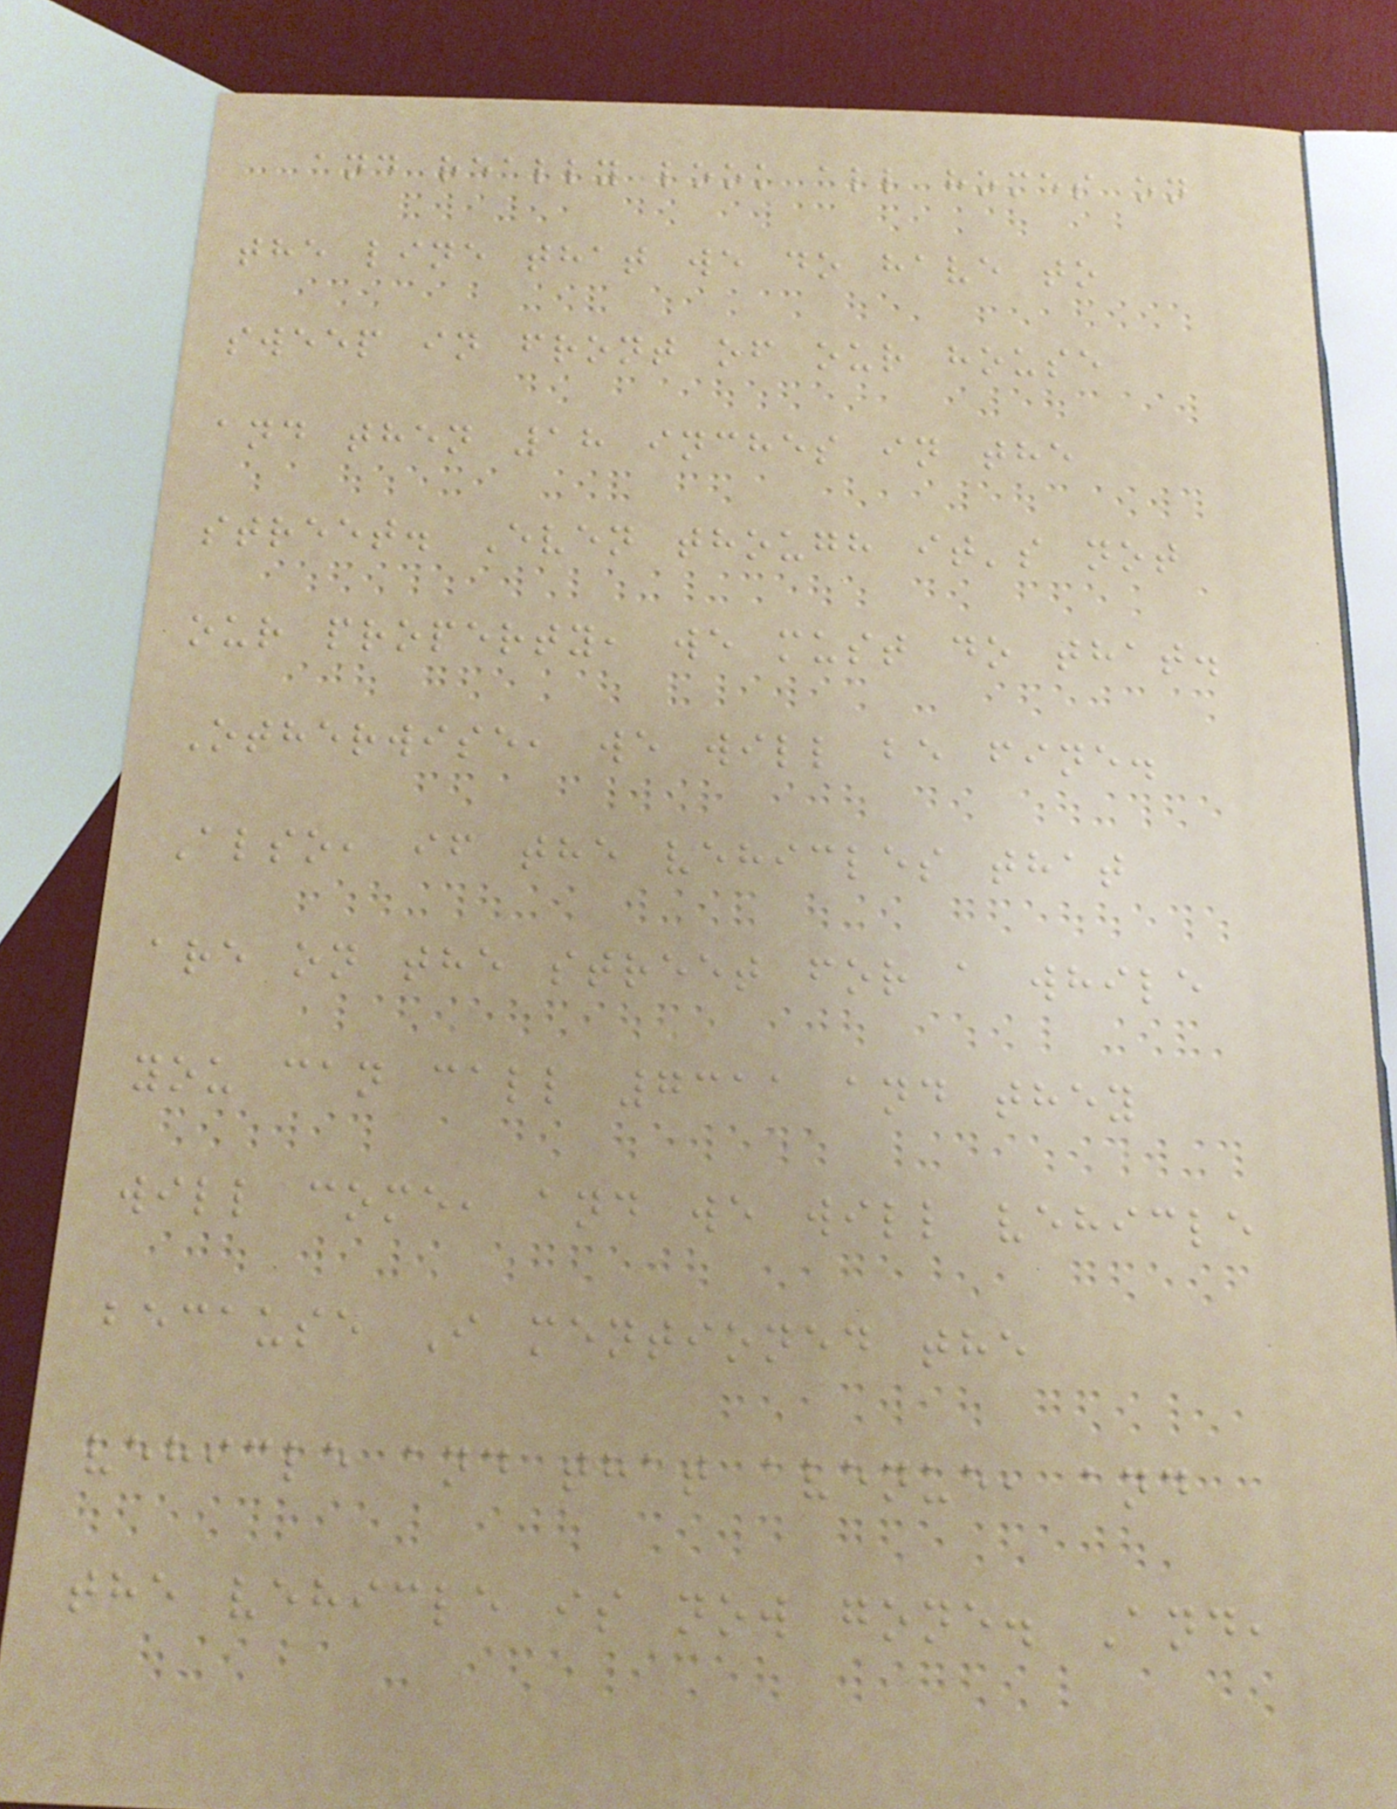and really look all homes on
the line that we do have to
sweep in front of our house
and then 18 inches in the
street. Even though it's not
our property, we must do that.
Otherwise, we will be fine.
Also, if the vehicles that
are on the street for a while
you can call 7311 and they
will come, and we will vehicle
because I mentioned the
vehicle and that avenue, and
the vehicle is now gone. And,
